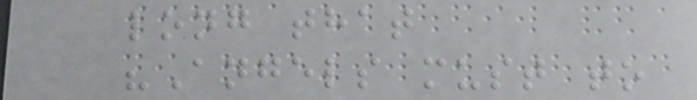long that
"Angels must to
